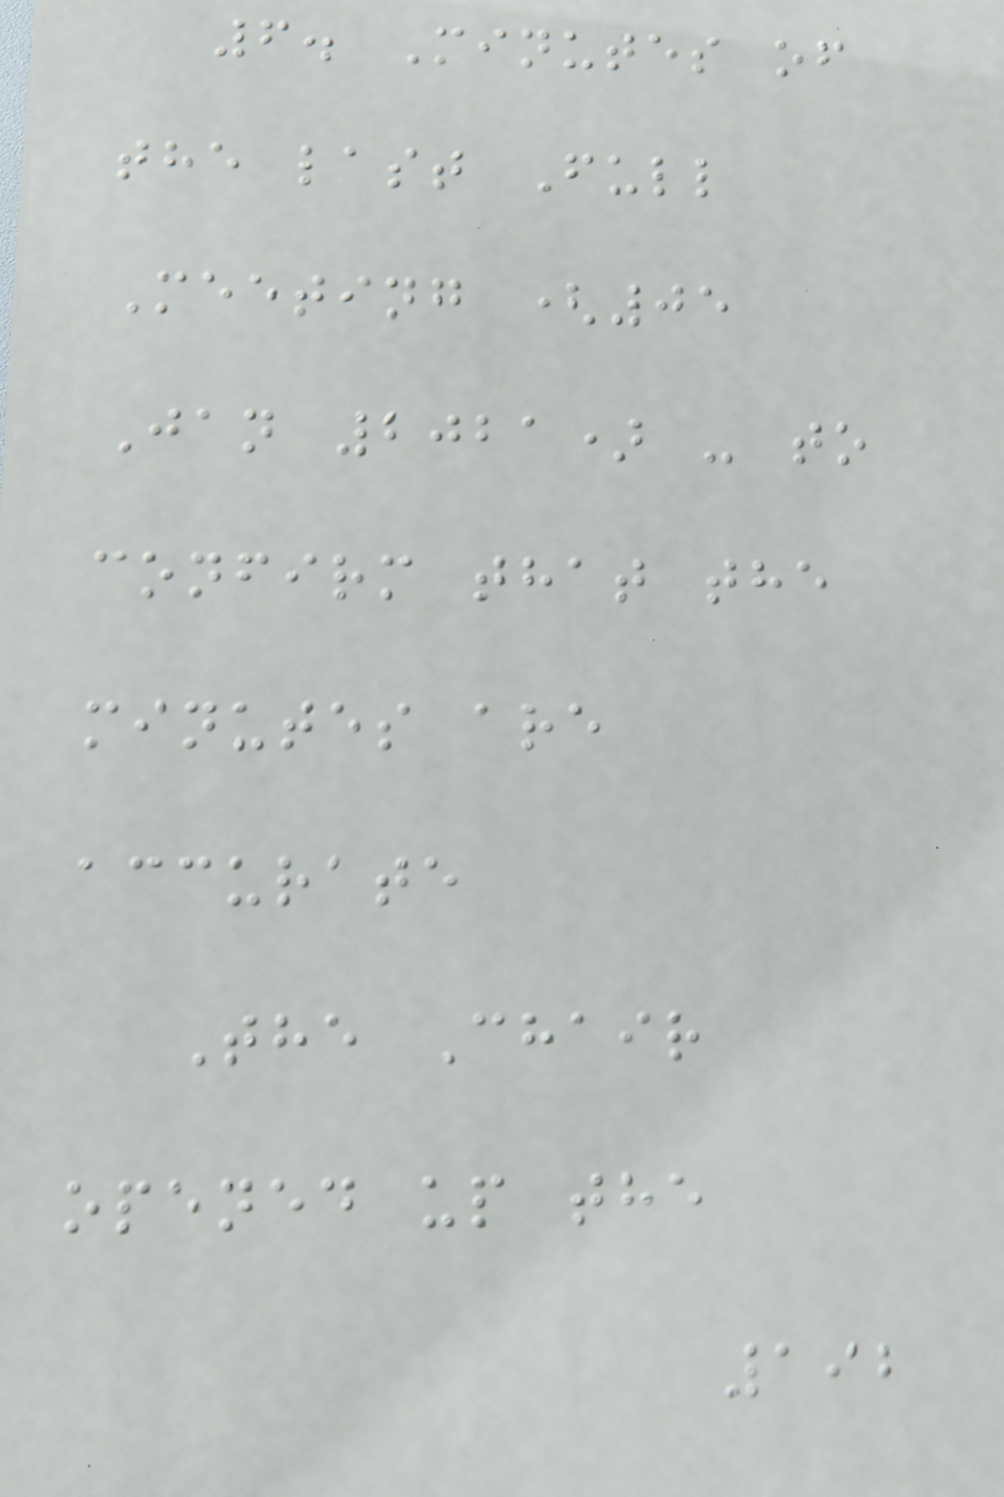6. Minutes of
the last Full
Meeting (05
Jan 2021) - to
confirm that the
minutes are
accurate
The Chair
opened up the
192
